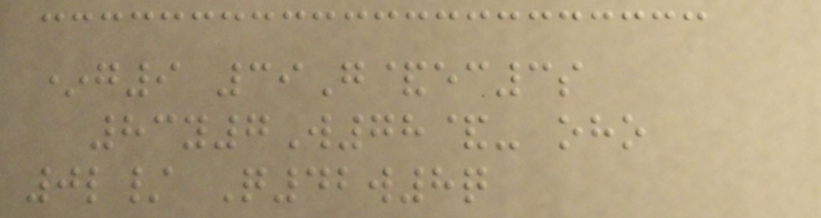*g9 39G&ec3s
83y7W78&- oho
0l/ Q42w8q
